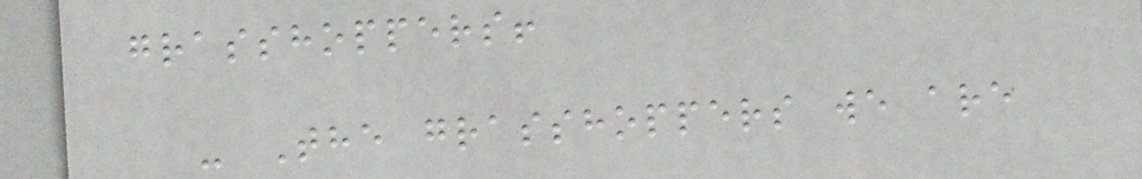grasshoppers!
- The grasshoppers we are
